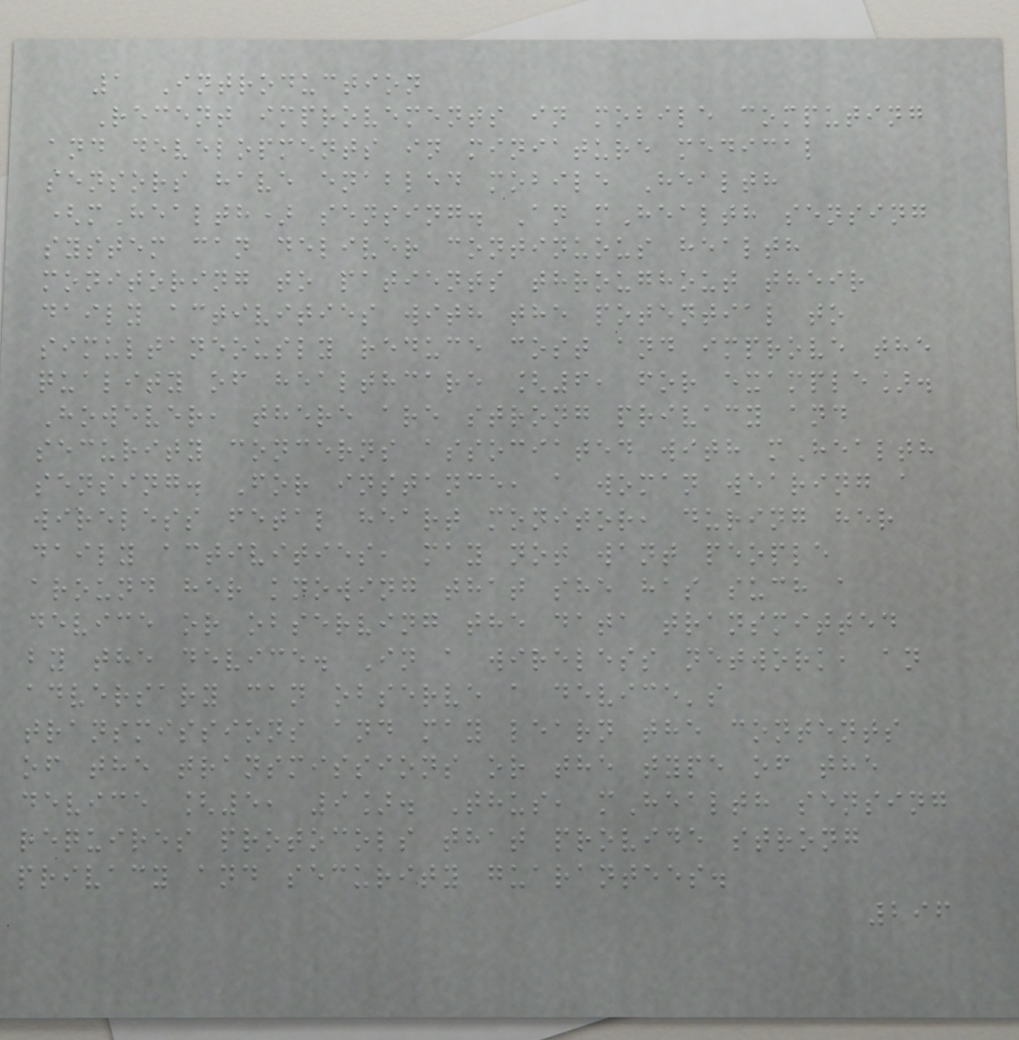1 Introduction
Recent improvements in mobile computing
and developments in miniature medical
sensors have enabled mobile Health
(mHealth) sensing. An mHealth sensing
system can deliver continuous health
monitoring to patients throughout their
daily activities with the potential to
simultaneously reduce cost and improve the
quality of healthcare [6, for example].
However, there are strong privacy and
security concerns associated with mHealth
sensing. For instance, a woman wearing a
wireless fetal heart monitor, during her
daily activities, may not want people
around her knowing that she has such a
device or observing the data transmitted
by the device. In a wireless network, an
adversary can observe a device's
transmissions and may learn the contents
of the transmissions or the type of the
device [5, 9]. Thus, mHealth sensing
requires protocols that provide strong
privacy and security guarantees.
296
